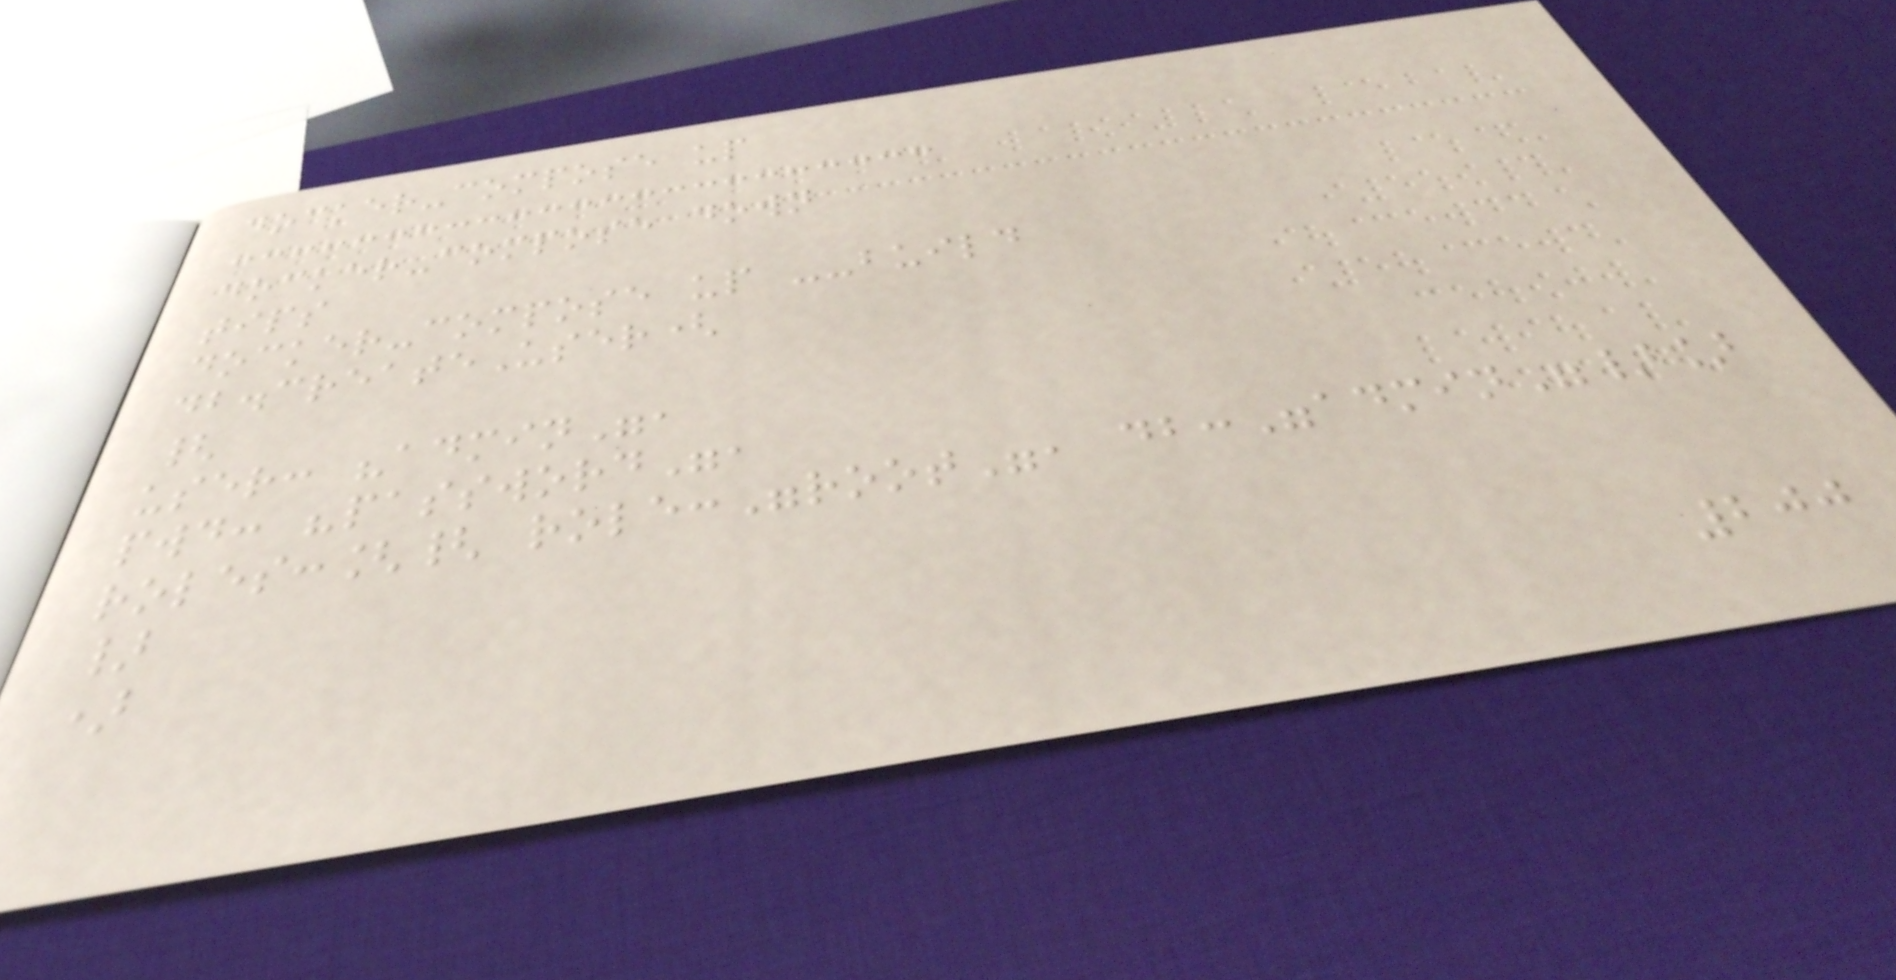docker-compose up
docker-compose down
tips
docker-compose up --build
db.createUser(
{
user: "admin",
pwd: "password",
roles:[{ role:"root", db:"admin"}]
}
)
200
